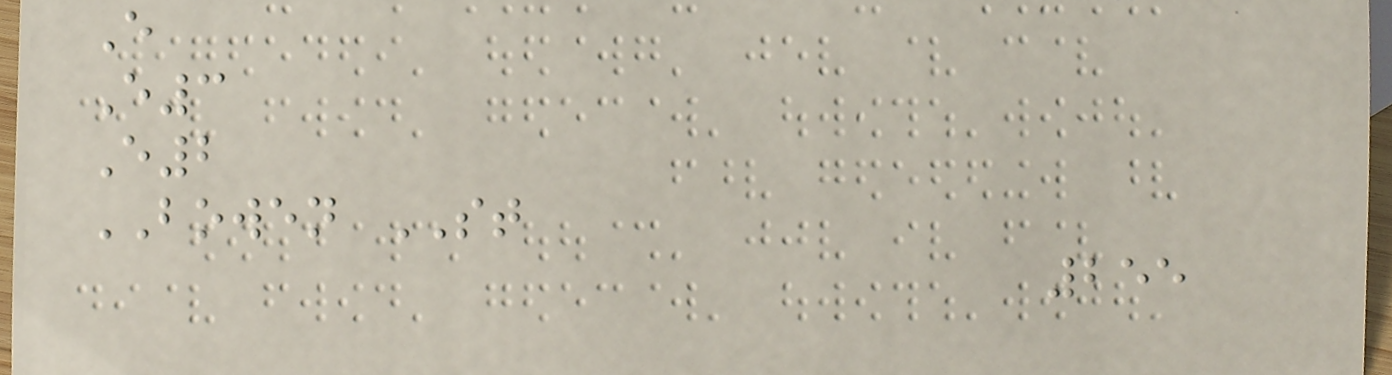E
E3
E2
BOWEN ST
255
